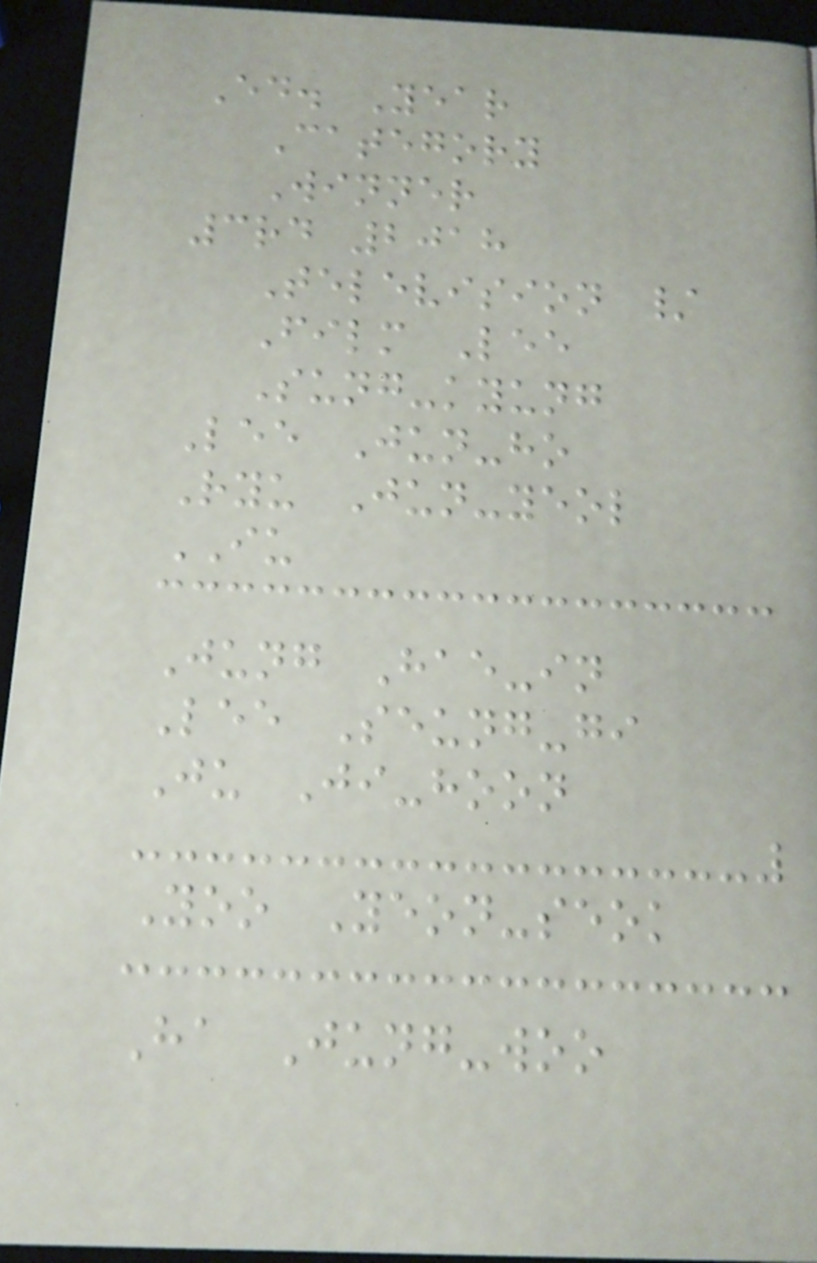Ed. Year
Category
Winner
3rd 2018
Television /
Film Lee
Sung-kyung
Lee Jun-ho
Ryu Jun-yeol
IU
Jung Hae-in
Lee Seung-gi
Ju Ji-hoon
Yoo Yeon-seok
Ha Jung-woo
